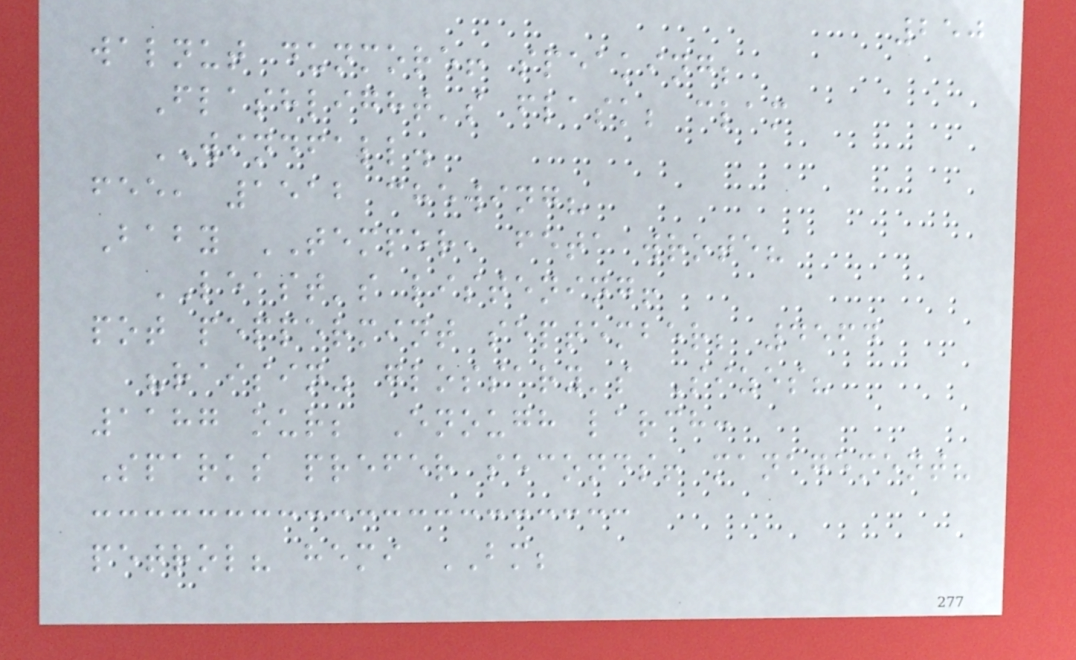250
walnut dunmore! speaking;
Flashlight's flask; clam
WINDFALL.
fee, 1512 chewing?
Baby TEMPER, feta wrote?
LEAST's listening!
pot peppermint september; 4564
"raisin" glossary's Sizes?
1187 our; Enough larch:
Sparks prefer seconds! management?
petrol? hemi BM;
